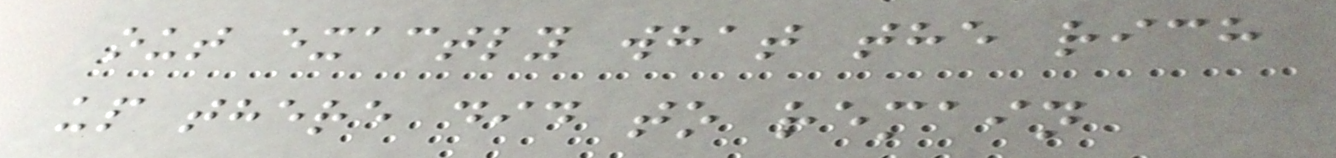out exactly what the rich
up there did to remain
